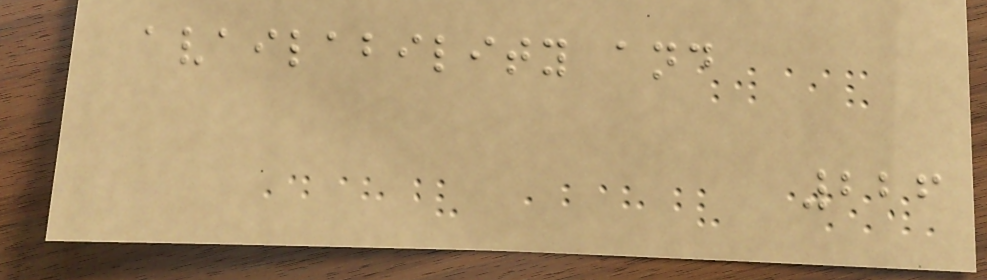availability and
226
